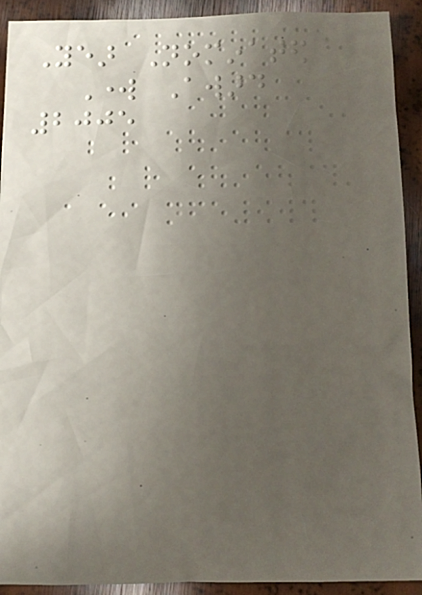Year Nominated
Work Award
2005
